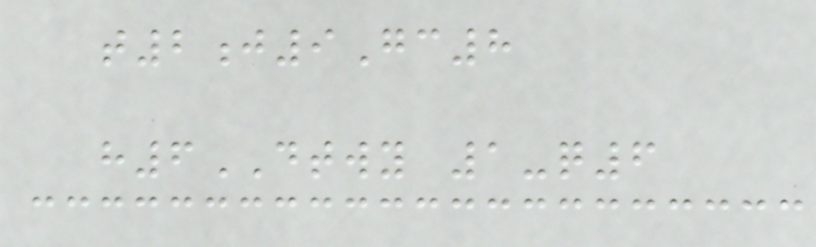t2j9Gc8
h6DTWY 1-q6
